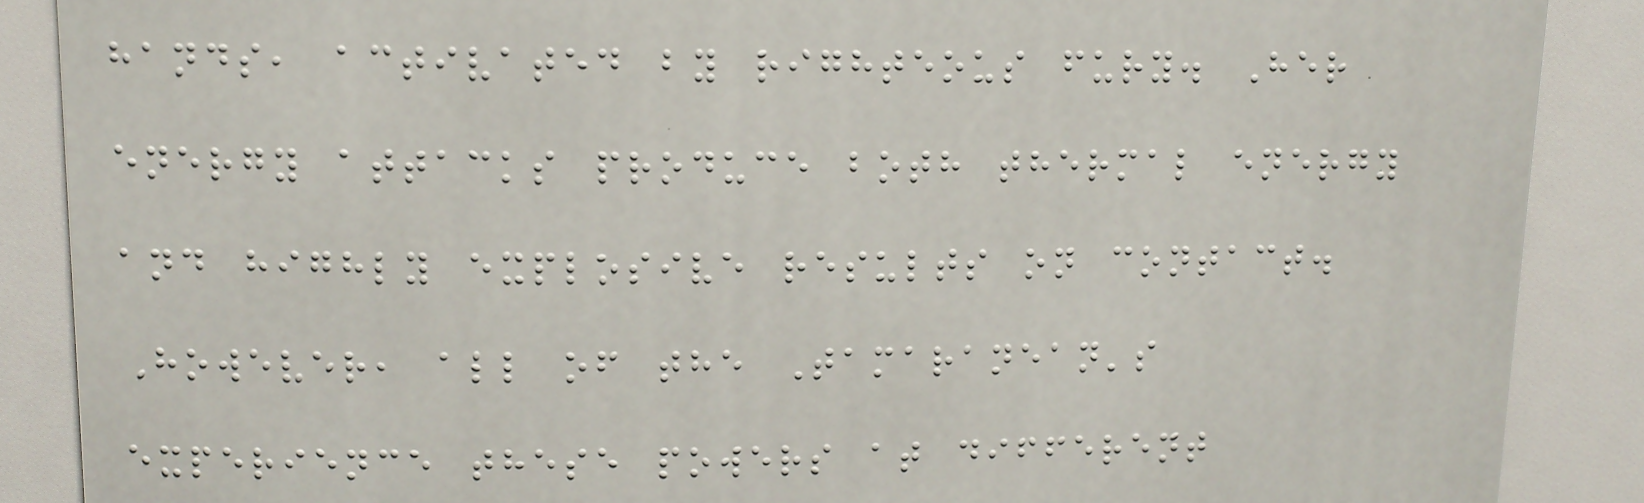hands, activated by righteous fury. Her
energy attacks produce both thermal energy
and highly explosive results on contact.
However, all of the Tamaranean's
experience these powers at different
